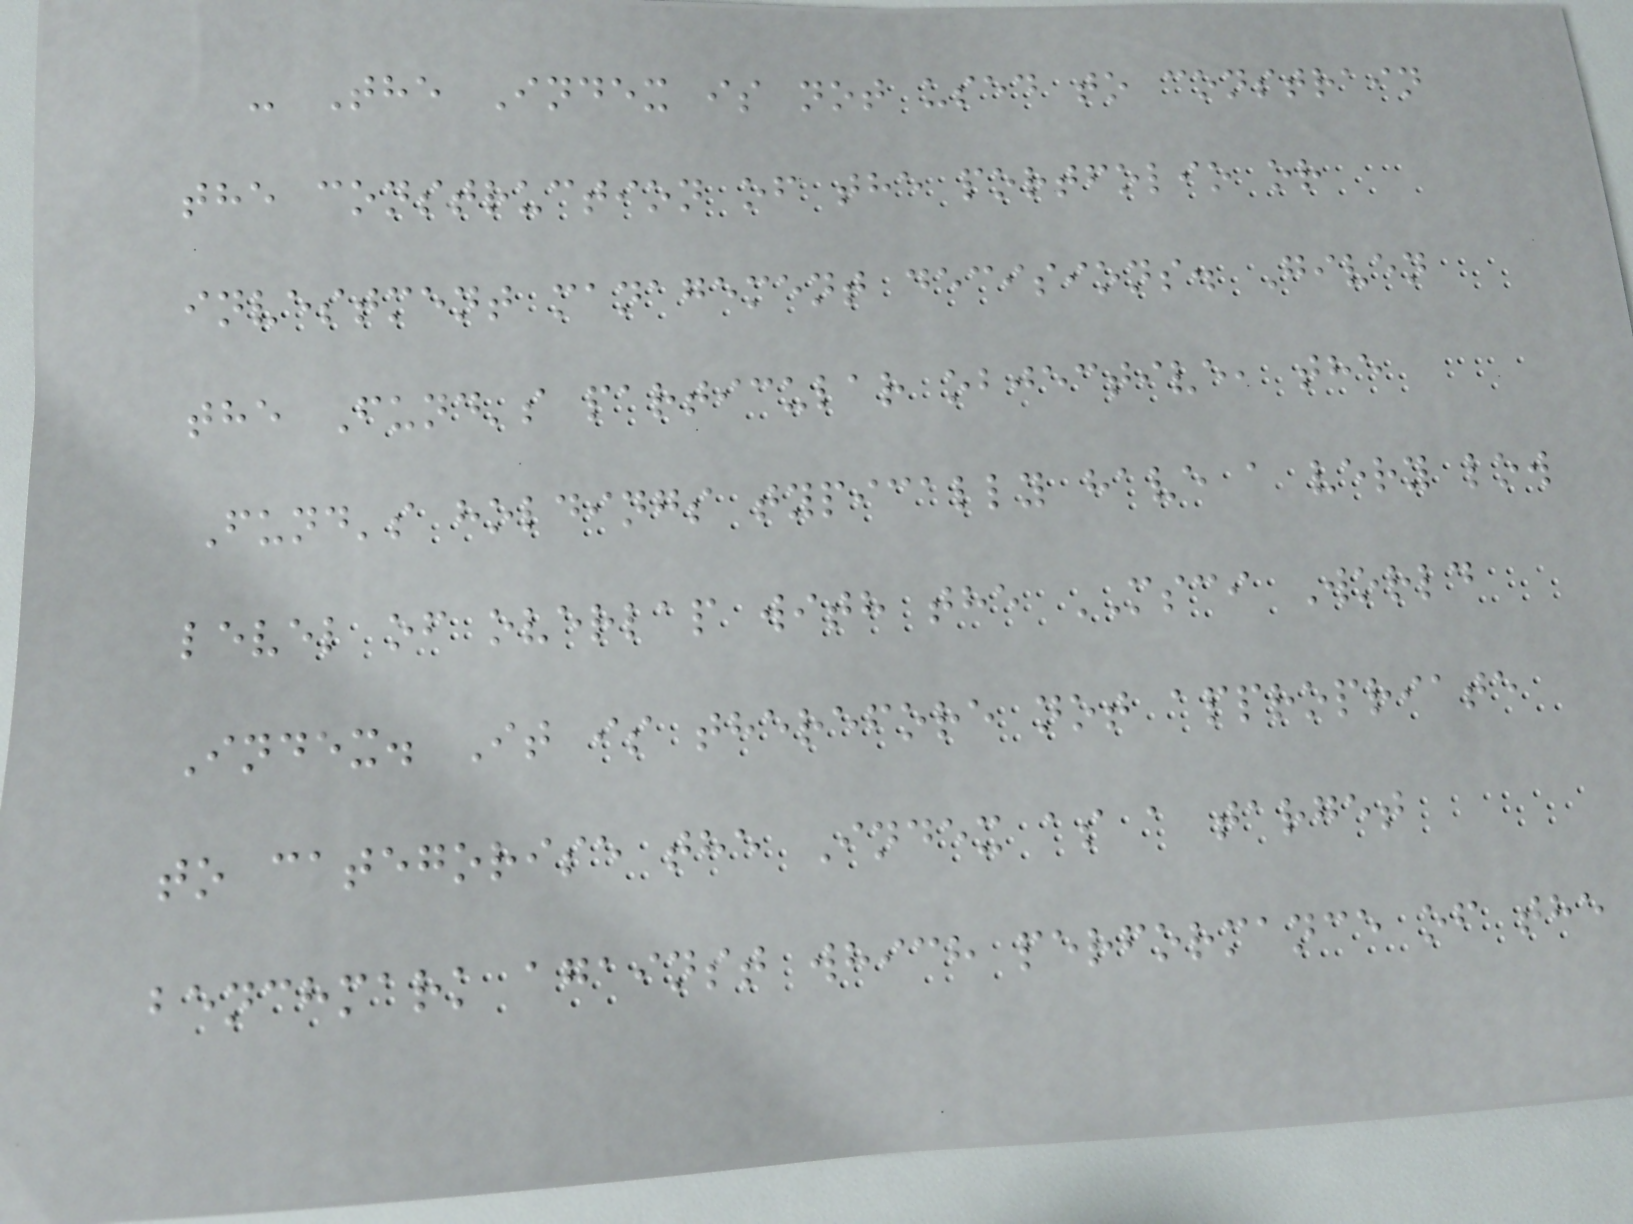- The Index is not used to constrain
the construction of the portfolio or
investment management decisions. Given
the Fund's particular objective, the
Fund's holdings typically have a very low
level of overlap with the MSCI World
Index. It is therefore not appropriate
to categorise the Index as a target
benchmark against which performance of the
